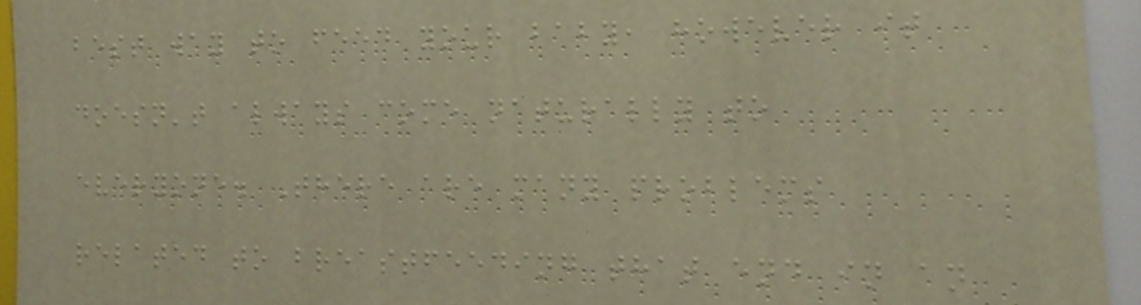best way to feed your baby, however it
doesn't always come naturally to
everyone. There are many problems
related to breastfeeding that end in an
